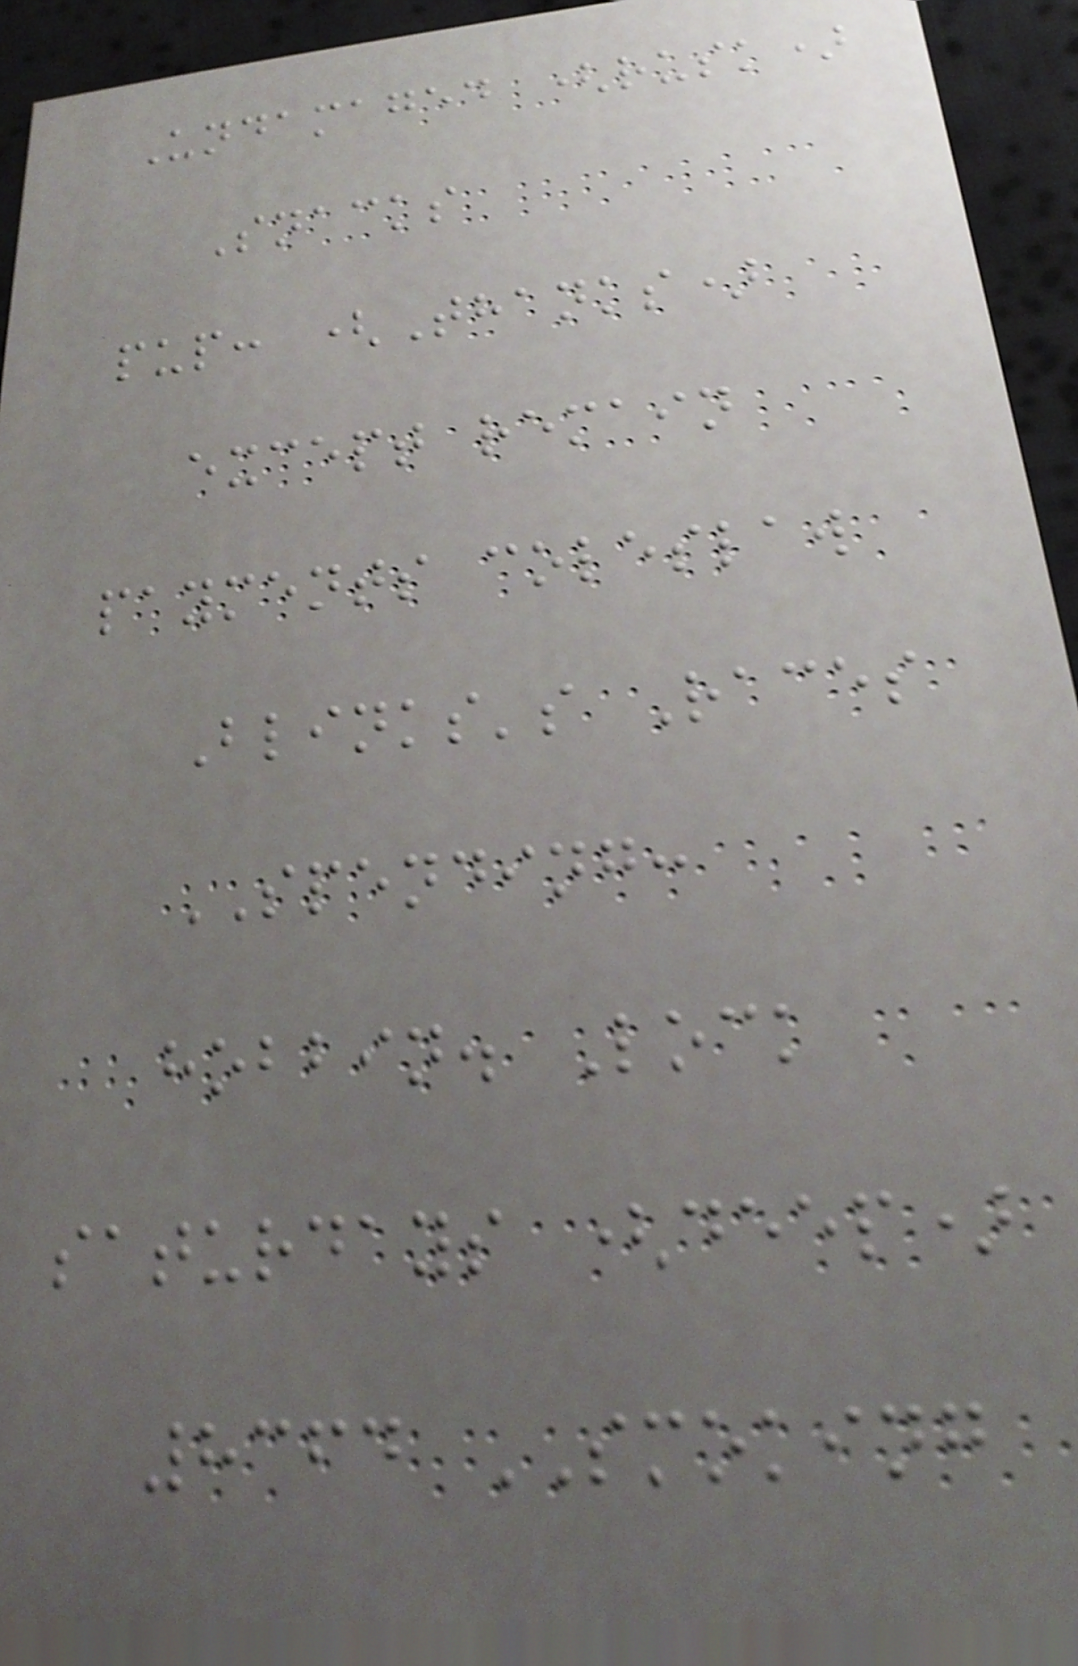Undamaged (rusk)
Snacks
pup: (Thanks)
except remain
payments coleslaw
Blinks's Races
SPENDING:
hobbin. Lock
saturdays (deep)
8364 SMOKING
